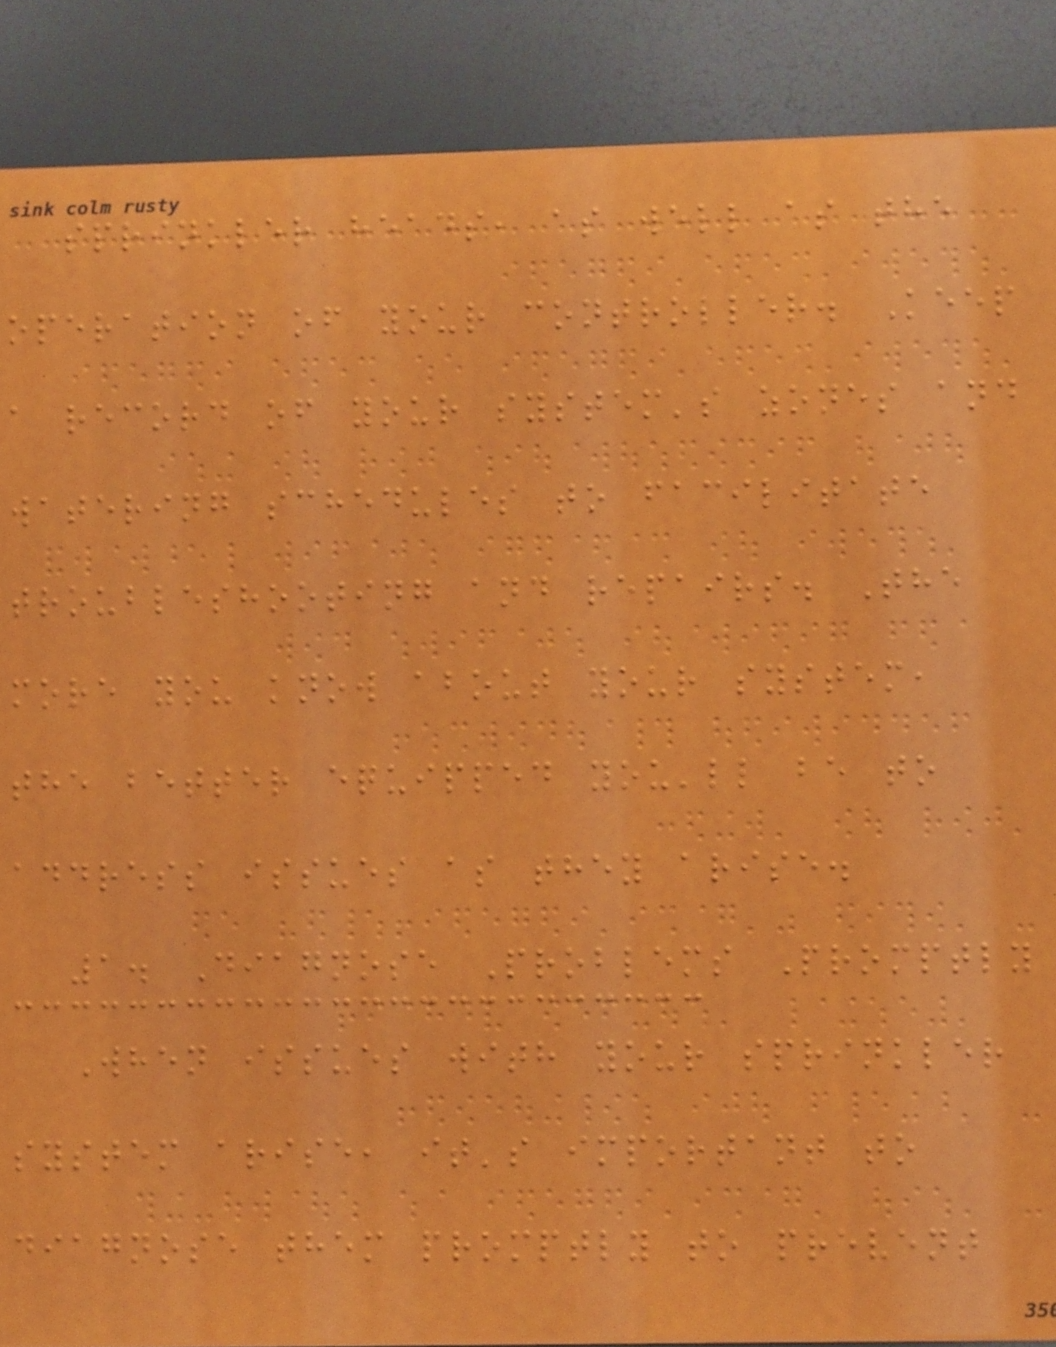sprinkler heads, as well as the
operation of your controller. Keep
a record of your system's zones and
watering schedules to facilitate
troubleshooting and repairs. The
more you know about your system,
the better equipped you'll be to
address issues as they arise.
1. Diagnose Problems Promptly
When issues with your sprinkler
system arise, it's important to
diagnose them promptly to prevent
